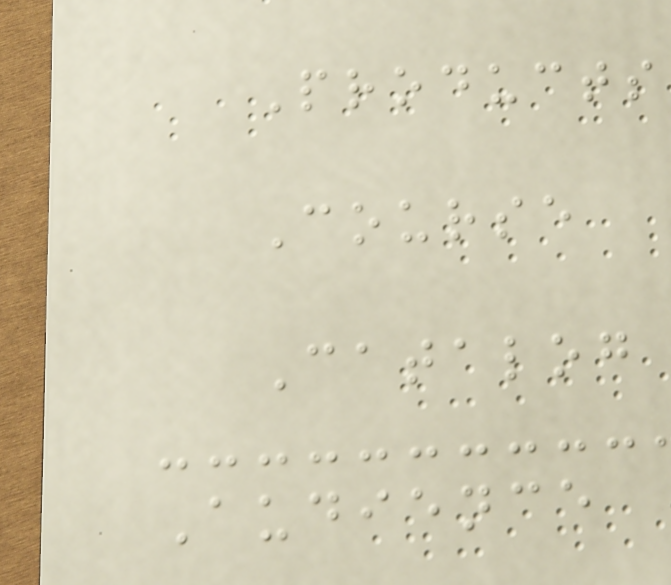Products
Course
Catalog
Audience
